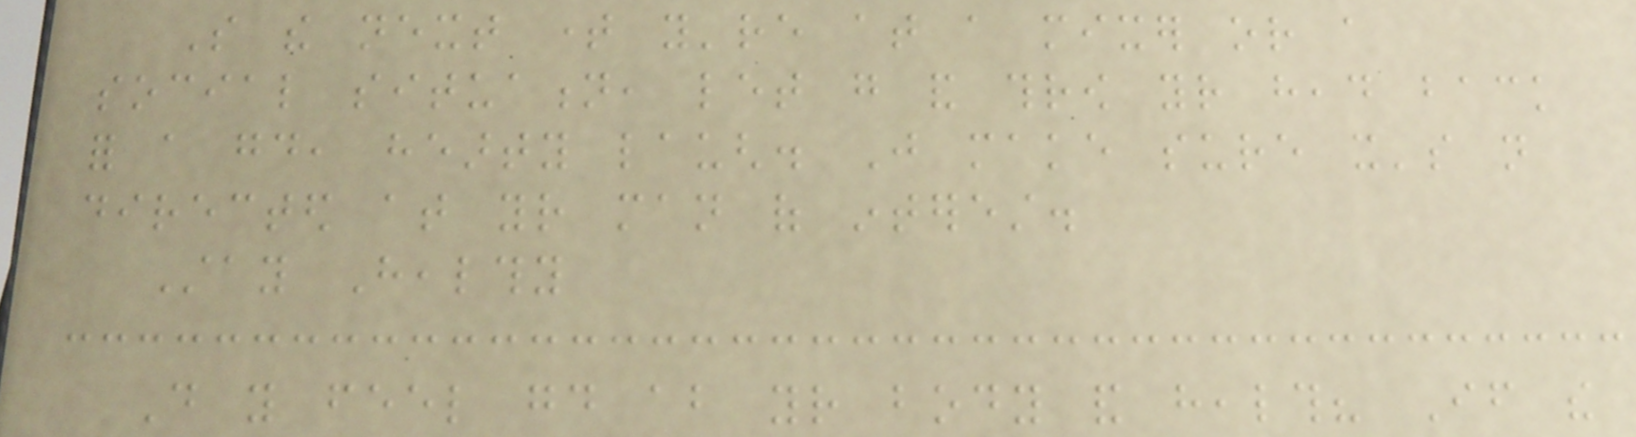So the next time you're at a mixer or a
social situation, let go and throw your head back
for a good, hearty laugh. Just make sure it's not
directed at your man of interest.
Stay Healthy
Do you feel good about your body and health? If the
